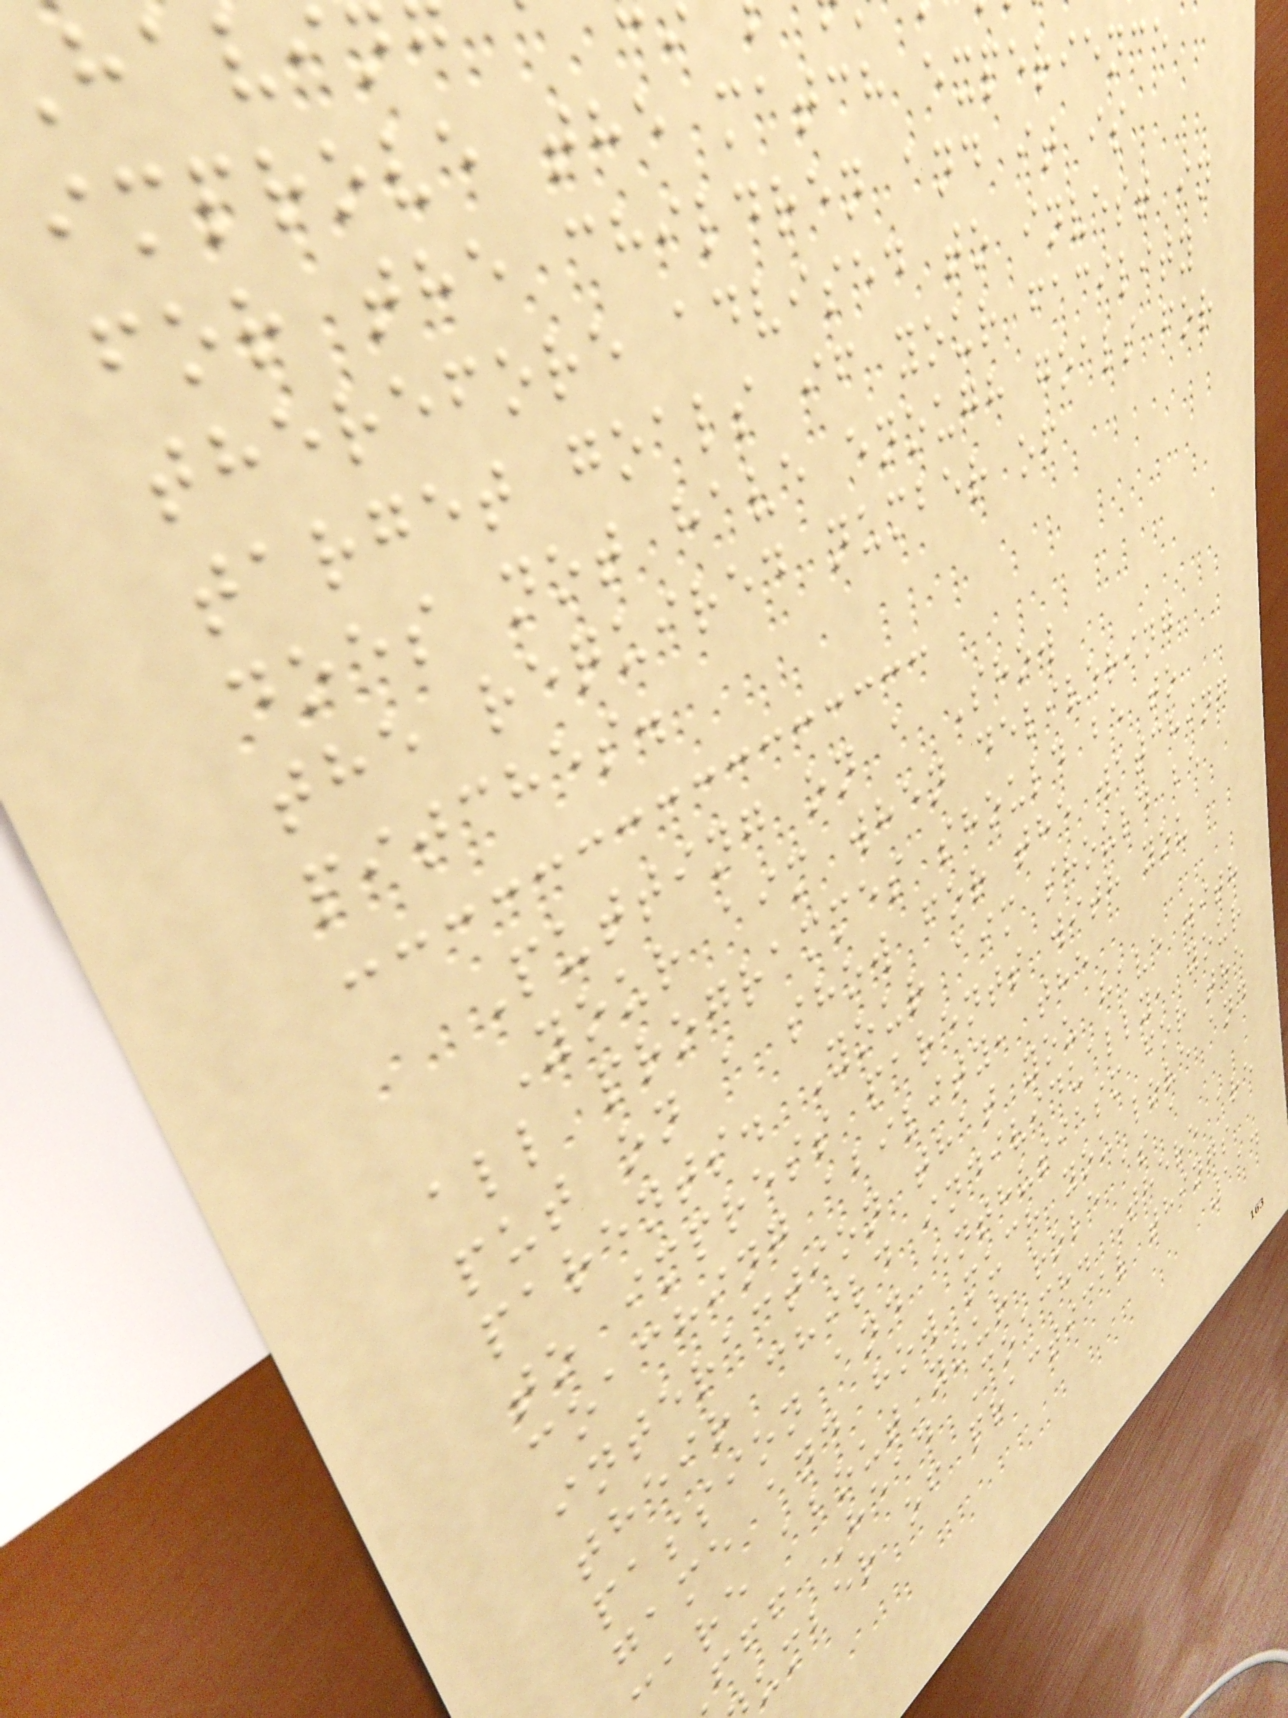improve the match experience
for the children and it is
therefore advised to invest in
target goals if your facility
does not have enough goals for
the required number of
pitches.
Putting on a Show
Your aim when delivering
all programmes should be to
put on a show for the watching
parents. Your aim should be
to impress parents with you
coaching ability, the
interaction that you have with
their child individually, your
passion and enthusiasm for the
game and how much you love and
are about your role as a
fff Head Coach. There are
umber of practical things
114
